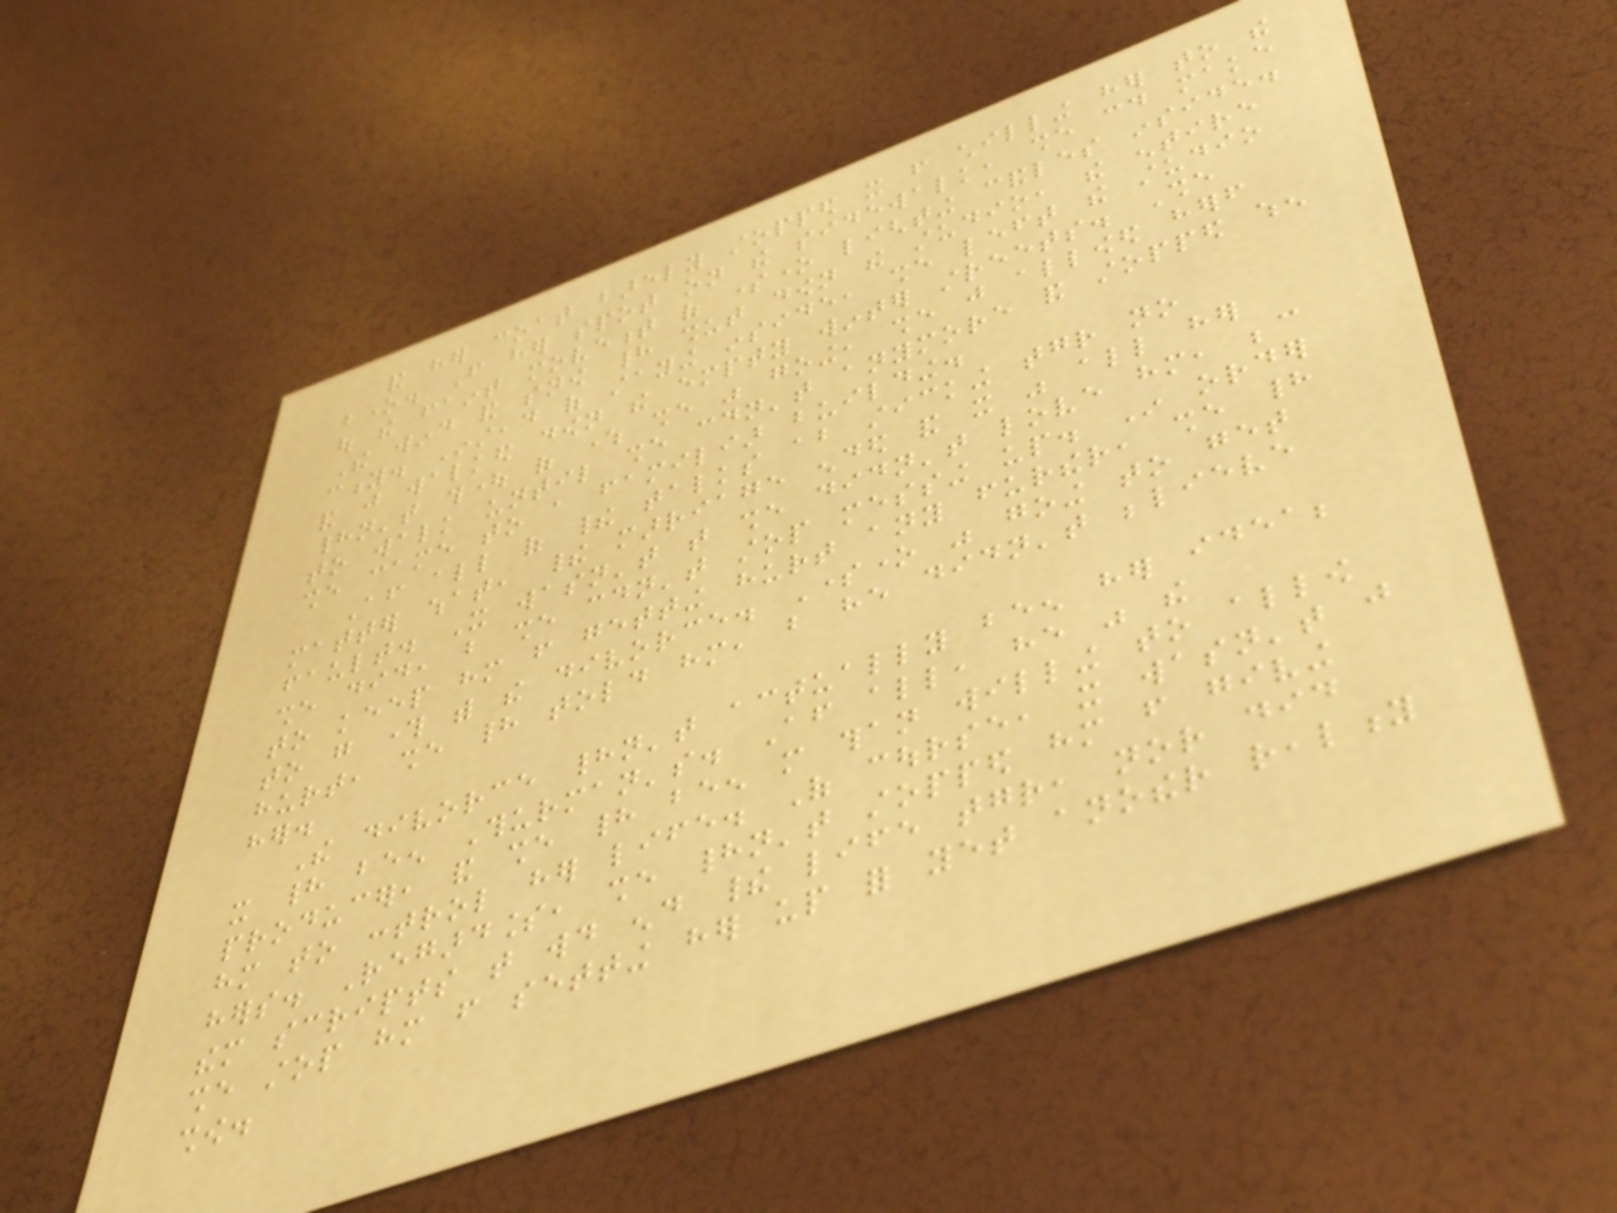and her coat barely stopped it from chilling her to the
bone. From her spot on the sidewalk, she could make
out the faint movement of someone lighting candles inside.
The wind and snow had shut down the studio, the entire
city. Instead of staying inside, she left the studio
and just walked down the empty winter streets. She
hadn't thought of where she was going, she just allowed herself
to walk until she couldn't anymore and stopped when
she came to a familiar building.
After all of their talks about sticking together no
matter what, their marriage ended and it was all her
fault. It wasn't that she didn't love him, because
she did, but she couldn't stop messing up. In order
to keep him from getting hurt any further, she had
to go through with the divorce. Someone was going to get
hurt, she had told him, but he didn't believe
her.
The divorce hadn't actually been her idea;
it had been Thurman's. After all, he was the
producer, and she had been more than willing to allow
him to control her life. Of course, it wasn't just
hers. Regardless, she hadn't stopped him from giving
them scripts that would end their life together, nor did
she stop him from setting her up for yet another reality
show.
